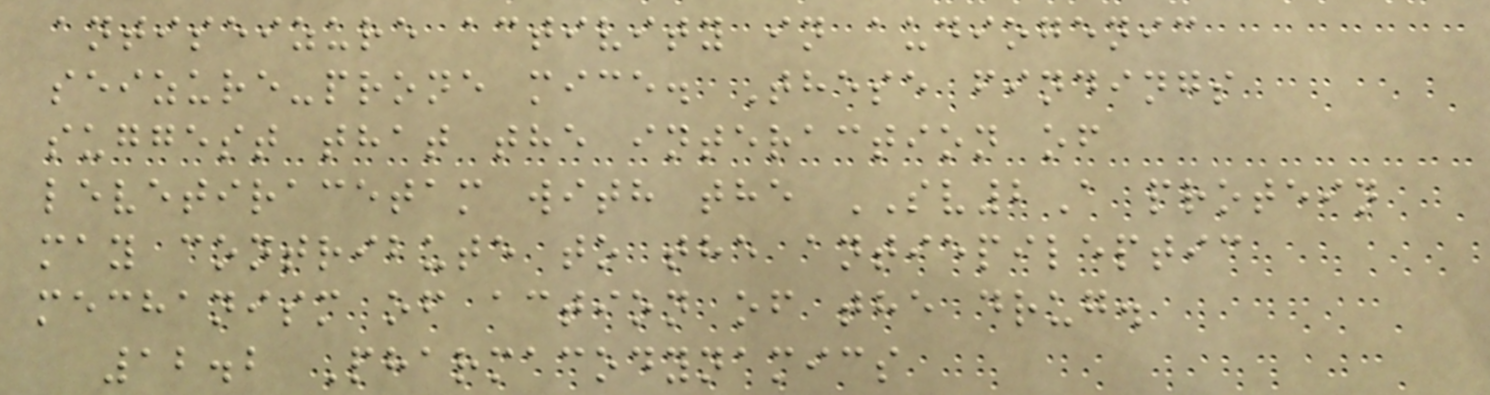antiseizure activity in audiogenic
seizure-prone mice. These findings
suggest that the interaction of
levetiracetam with the SV2A protein
may contribute to the antiepileptic
mechanism of action of the drug.
12.2 Pharmacodynamics
